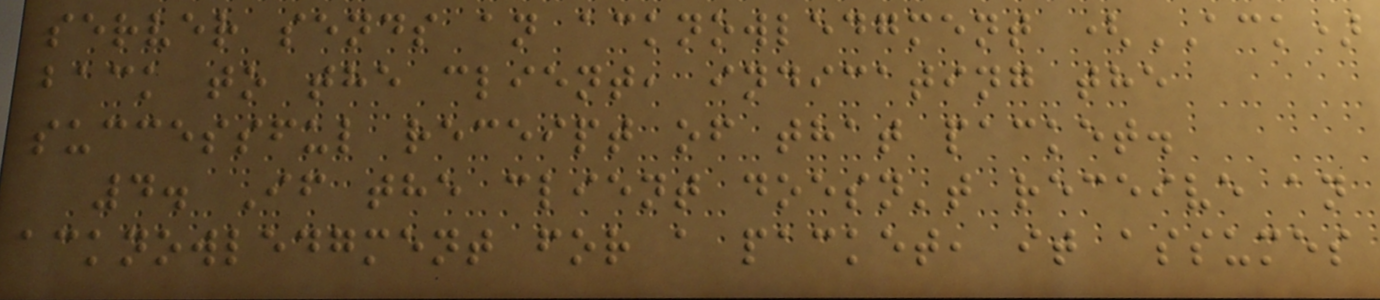server sends an acknowledgment (ACK)
back to the client, indicating the
successful receipt of that packet.
4. If the client doesn't receive an
acknowledgment for a packet, it assumes
